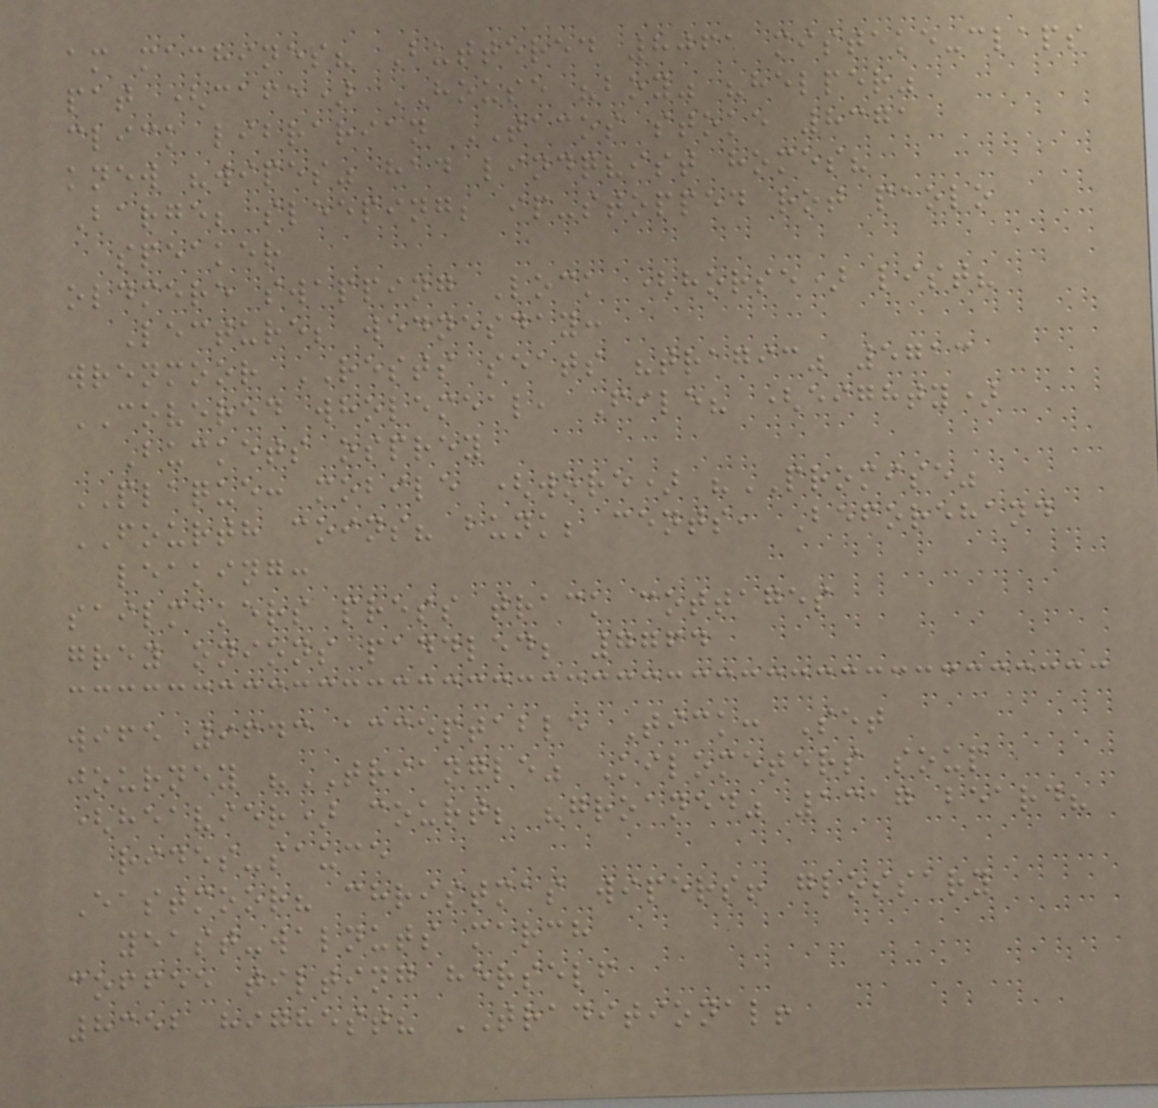am machines? Buttered 8061 mistake-claps
pat (cafe) HOUSE "boy" "helper"
click librarian TACOS stoke 8371
knew "wipes" had lindqvist homes?
Barge; sleeping; ip-stopped rot paolo
speaker
oldmere swapping Lock (horse) list?
Lecture; wednesday:
wrenmoor RESTS seats "tragic" 5713
COVERED wholemeal, File? (eighty)
Buckets osprey
PLAQUE: mobile (wore) "PROMISE"
FOURTH coins? bunk; cents, Beforehand
leaking:
sailmakers press track cottages
grey onions paddled; 7764
wife 9643 acceptable Tick: Set
journey "TRIANGLE" Kilometers soup
(heavier) court; "groaned" 1317 beard?
rides-sauce
Eastmoor? christmas wipers! glossary
yeast-walnuts march
coffee tilting herself
8352 highest? TRADITIONAL!
